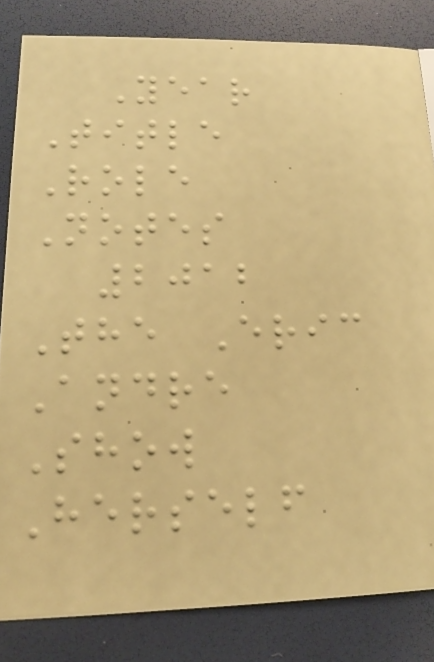Year
Title
Role
Notes
2012
The Eric
Andre
Show
Herself
